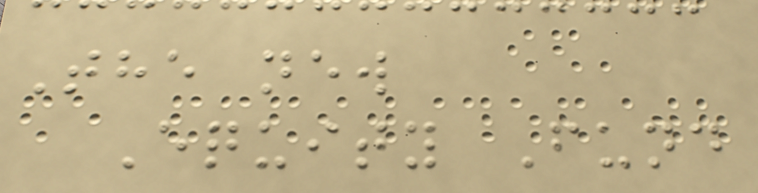The new
Equity Fund
